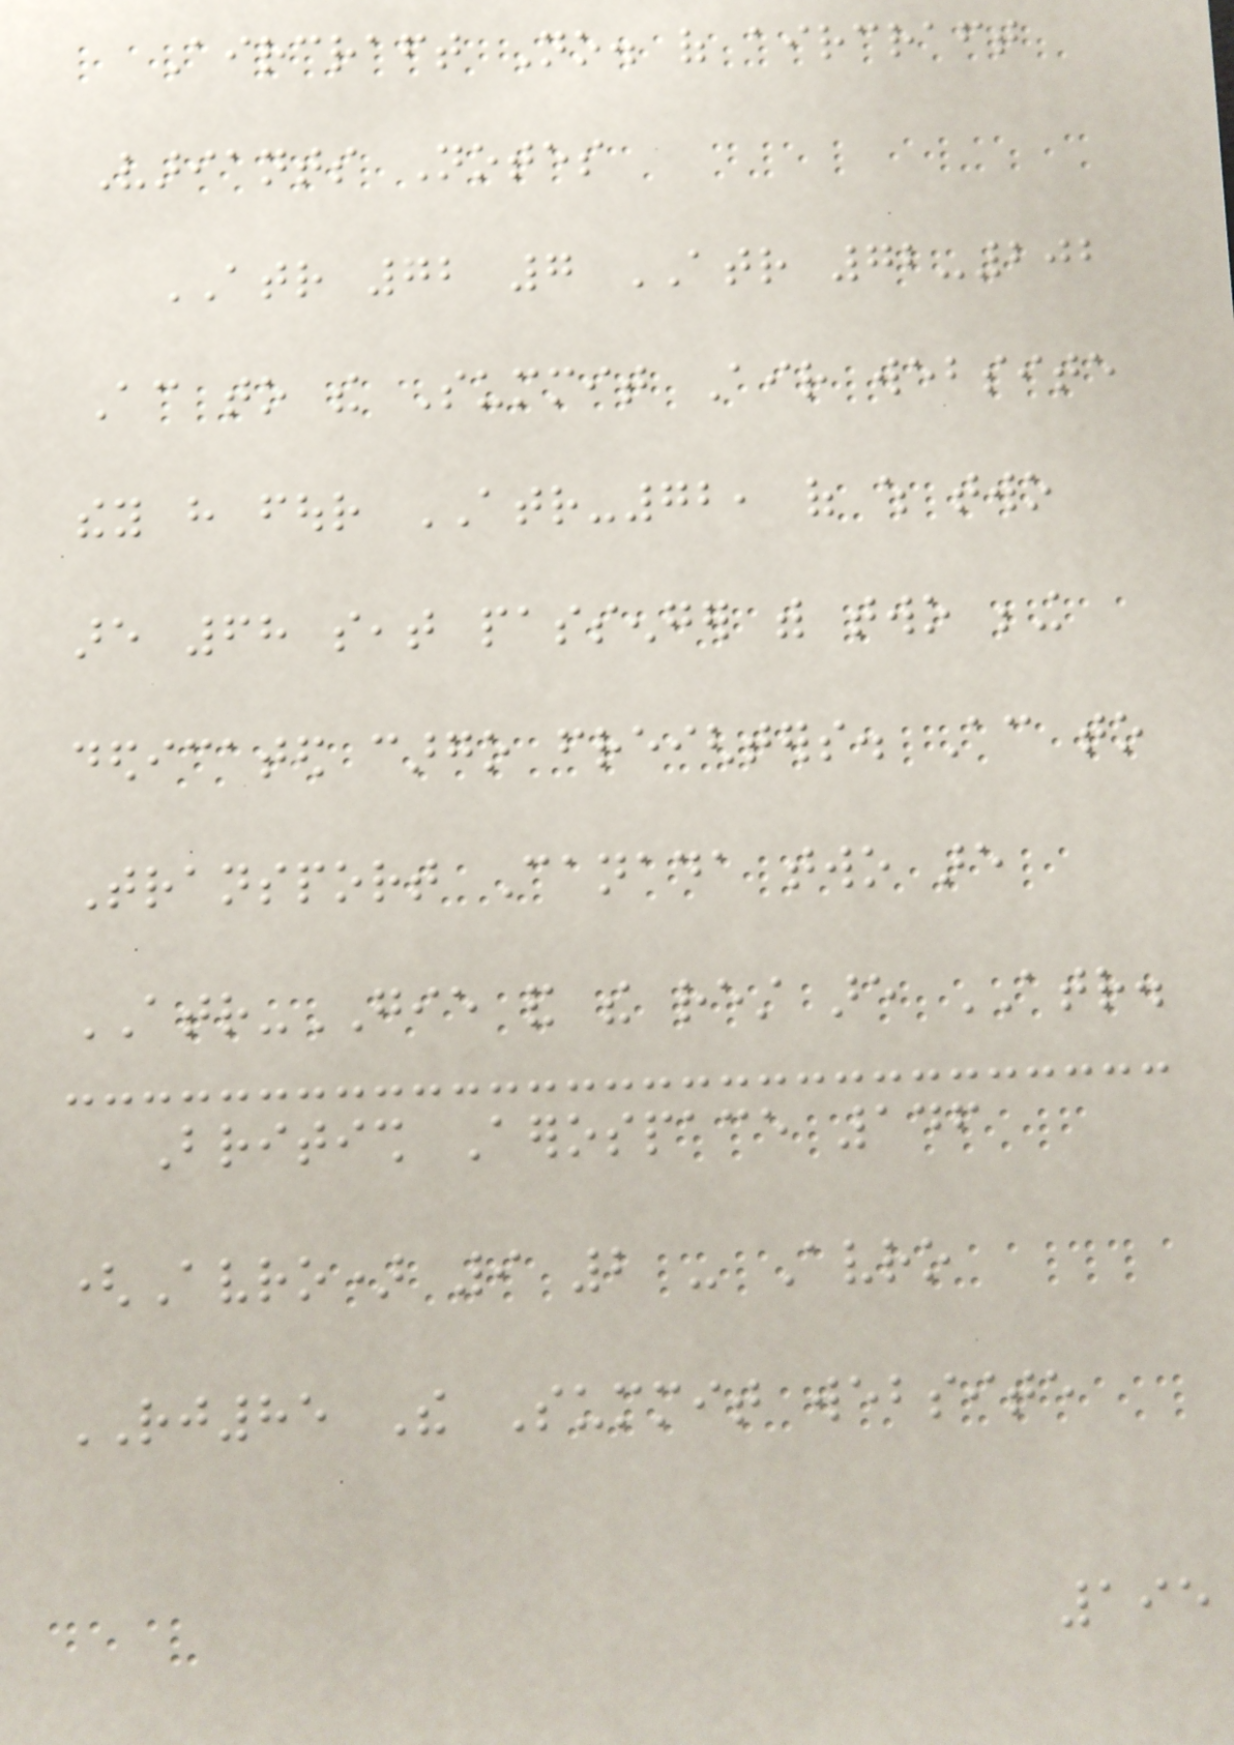Aircraft No. of aircraft
Variants Notes
ATR 72 7 ATR 72-202
According to the Summit Air website
they have four ATR-72, of which two
are 68 seat passenger with two being
dedicated cargo freighters. According to
Transport Canada two are
ATR-GIE and the rest are ATR.
British Aerospace 146
(Avro) 9 2 - Avro
RJ85 The Summit website
195
